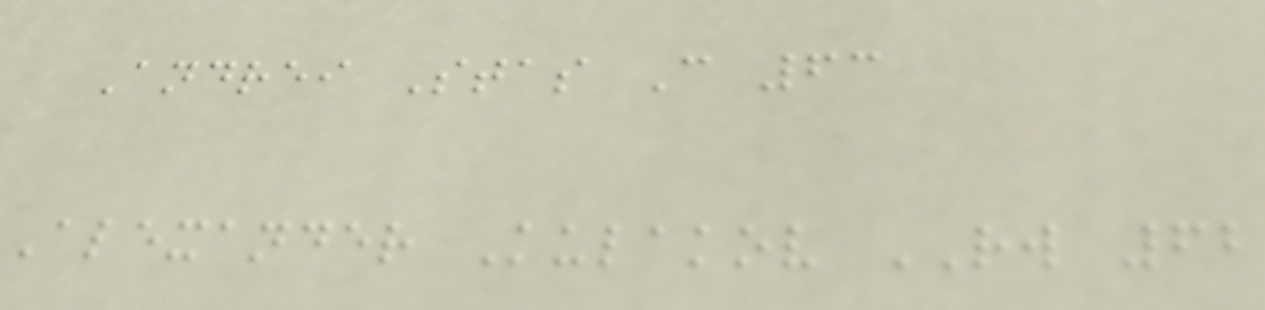Andrei Stas C 63
Alexander Kulakov RW 62
